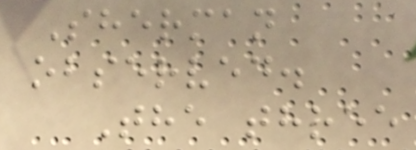Sherman
observed.
The three
